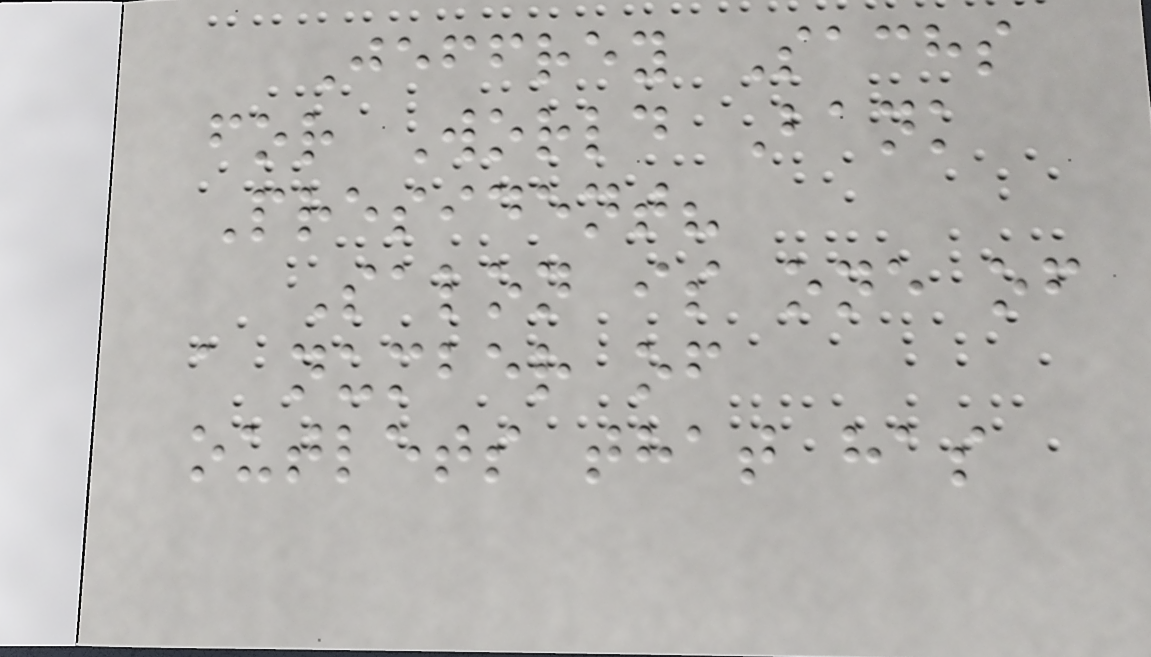Jeffrey Sachs
for World Bank
President?
Salon is one of
a number of
outlets that has
